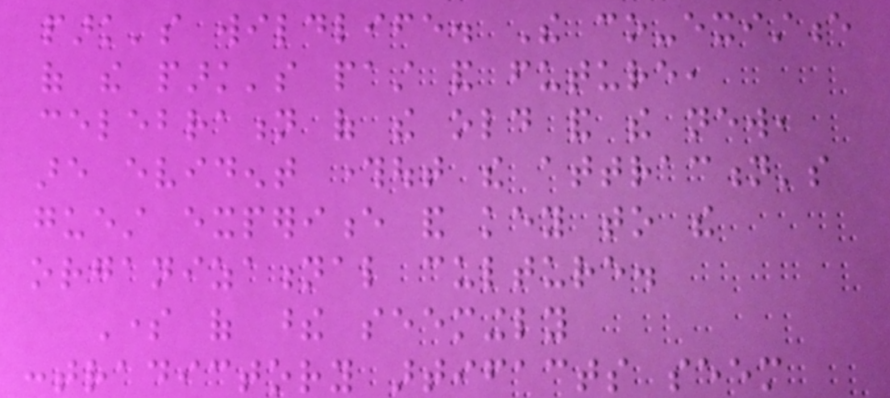park's wildlife. The co-existence
of the park's past and future,
celebration of the old and the new,
are evident throughout the attraction's
guest experience and key to the
organizational culture.
Some of these seemingly
contradictory artifacts seem
